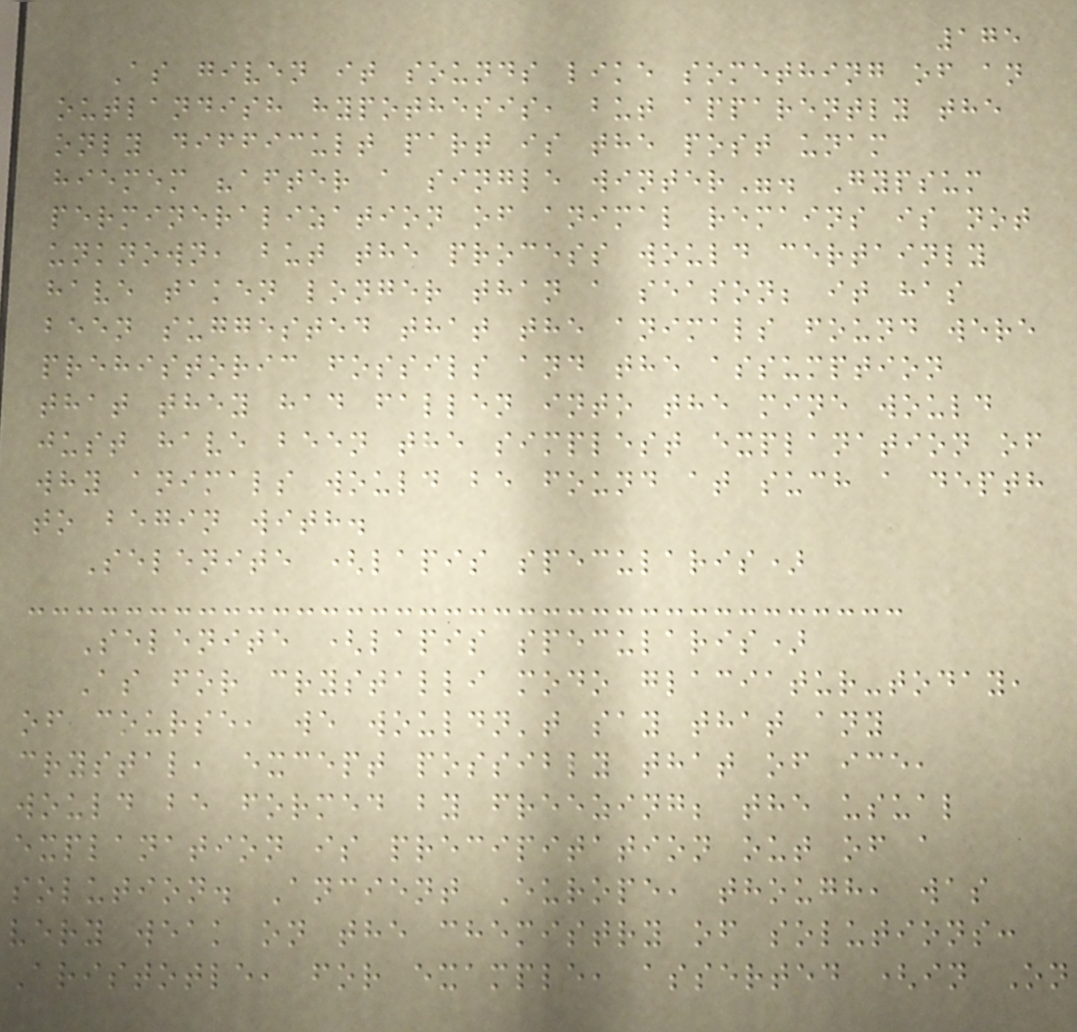175
As given it sounds like something of an
outlandish hypothesis, but apparently the
only difficult part is the post unam
hiemem "after a single winter". Gypsum
permineralization of animal remains is not
unknown, but the process would certainly
have taken longer than a season; it has
been suggested that the animals found were
prehistoric fossils and the assumption
that they had fallen into the mine would
just have been the simplest explanation of
why animals would be found at such a depth
to begin with.
Selenite (lapis specularis)
Selenite (lapis specularis)
As for crystalli modo glaciatur-today,
of course, we wouldn't say that any
crystal, except possibly that of ice,
would be formed by freezing; the usual
explanation is precipitation out of a
solution. Ancient Europe, though, was
very weak on the chemistry of solutions:
Aristotle, for example, asserted (in On
